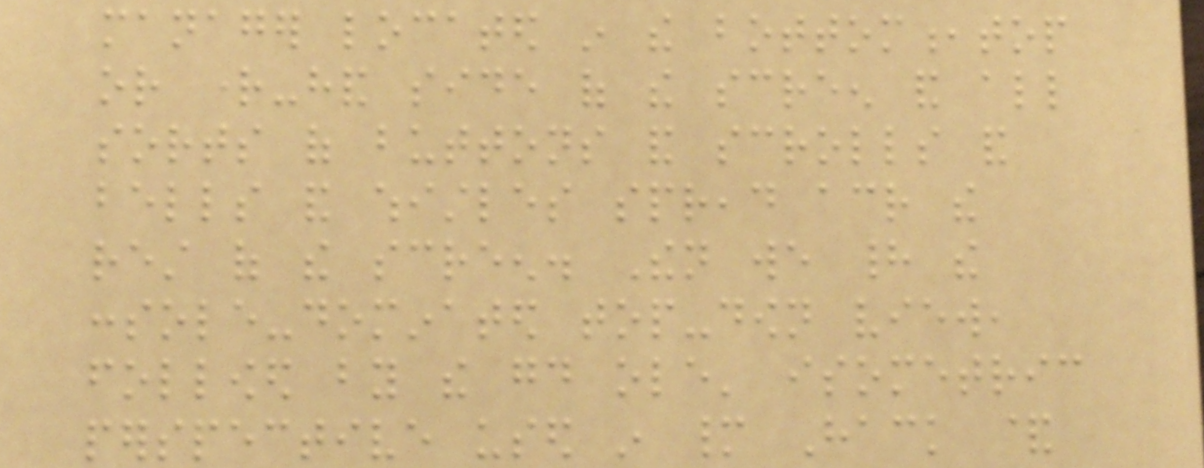manager located in the bottom,top
or right-hand side of the screen and all
sorts of buttons and scrolls and
bells and whistles spread across the
rest of the screen. Then we had the
console-dominated top-down view,
followed by the good ole' isometric
perspective used in many Hack &
